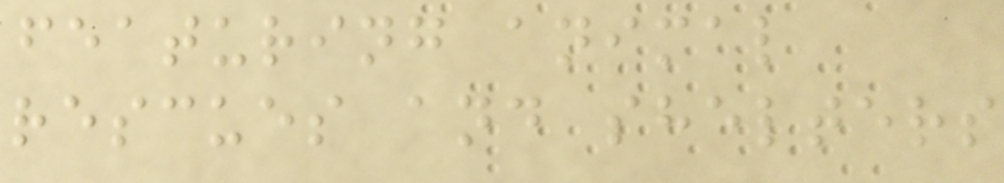featuring animal
rescues and shelters
